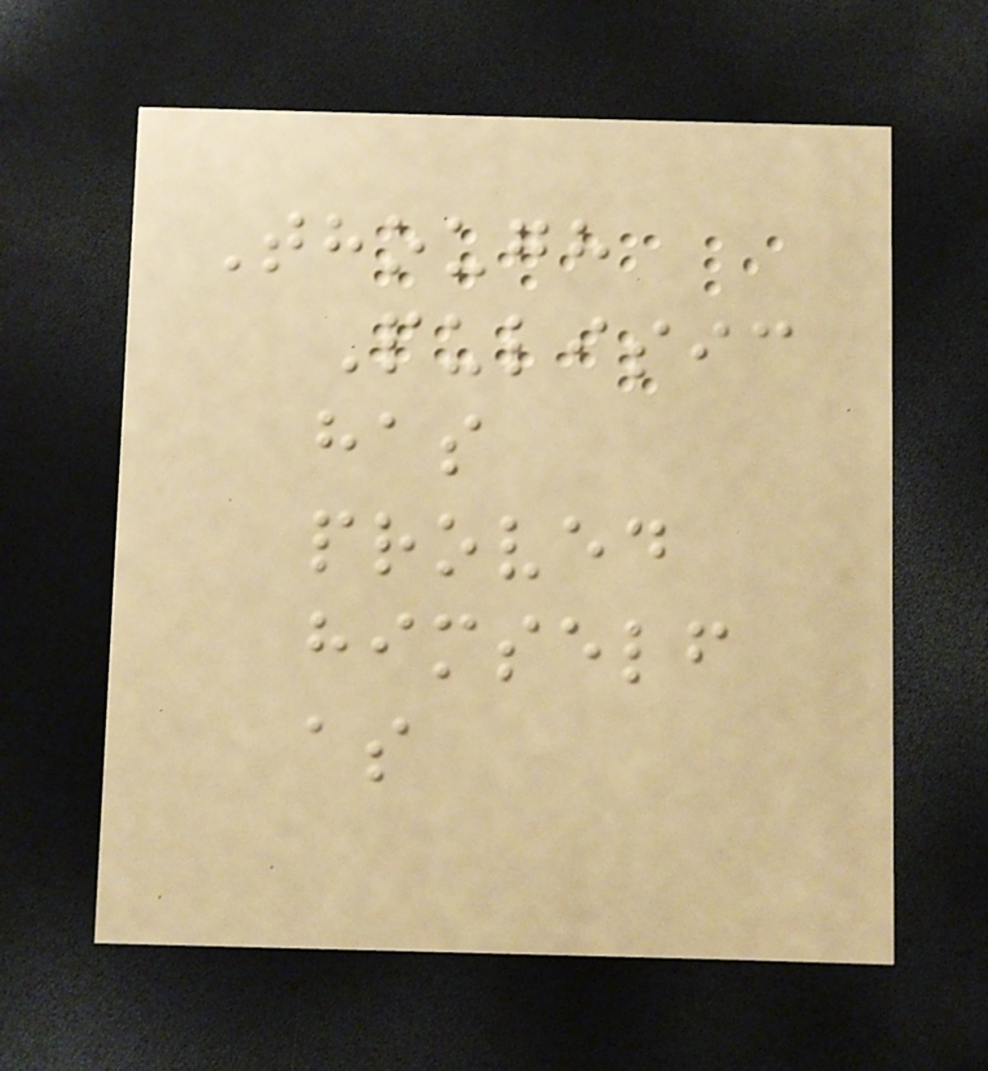Though
Pulisic
has
proved
himself
as
